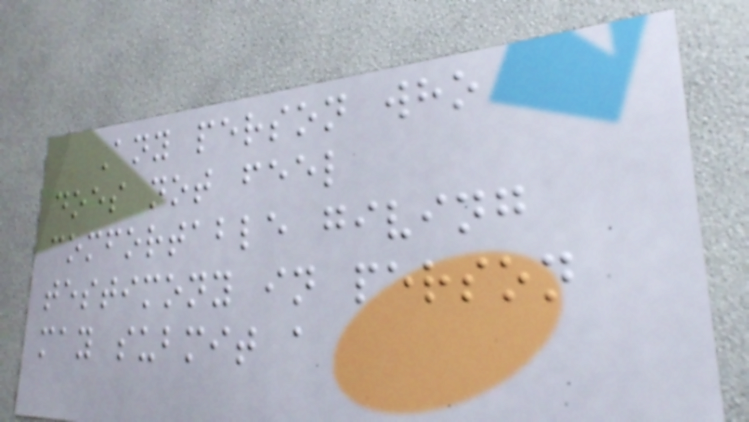Any person who
does not feel
comfortable giving
testimony in person
may submit a
